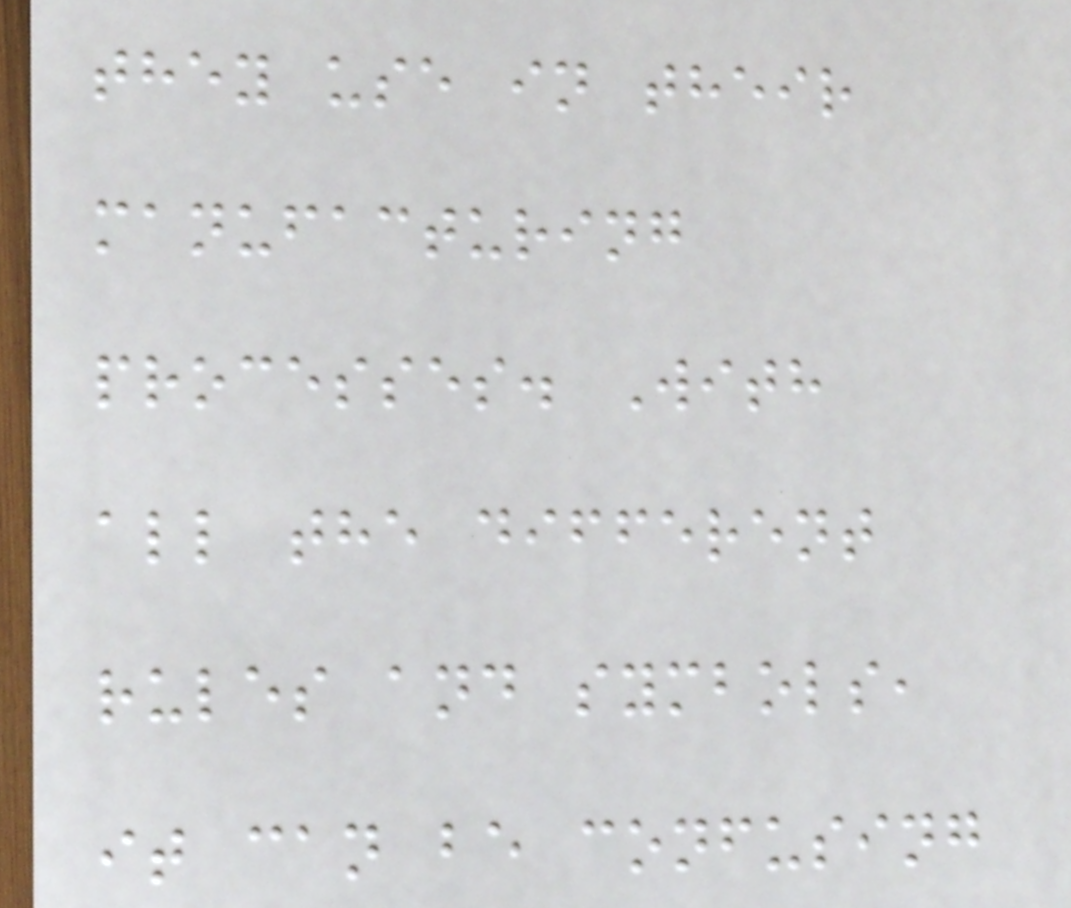they use in their
manufacturing
processes. With
all the different
rules and symbols,
it can be confusing
